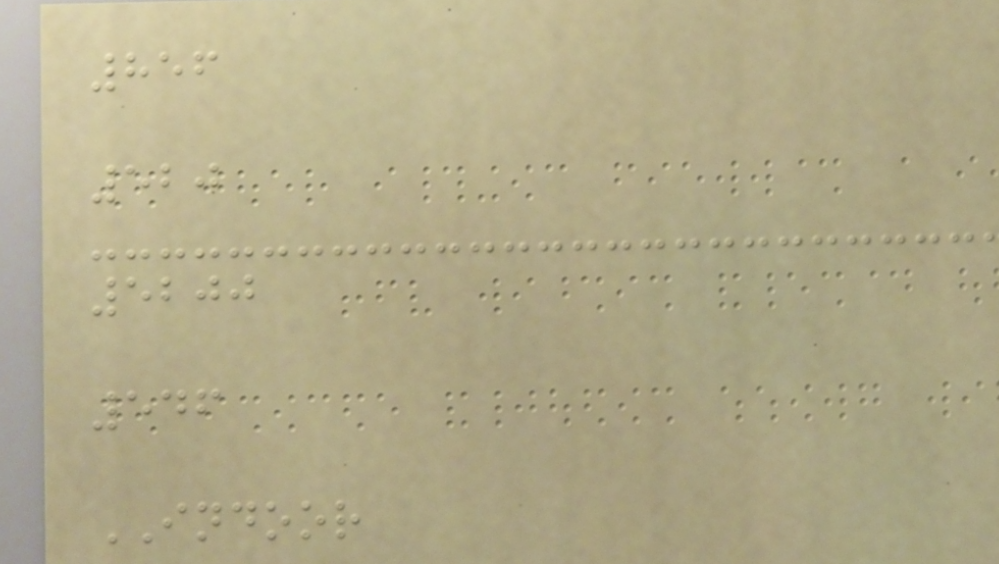856
520
5200
546
INDOOR
